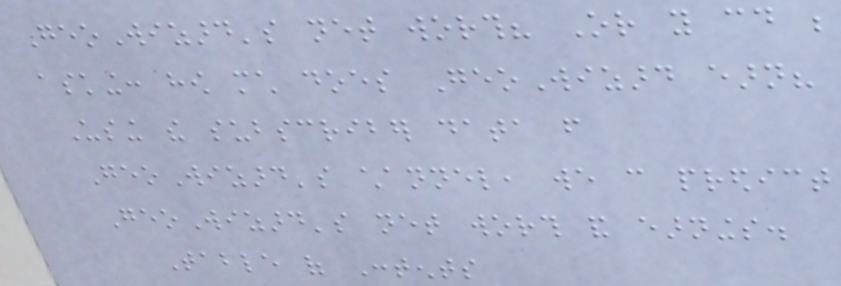GeoWizard's net worth? Or you could be
asking: how much does GeoWizard earn?
Using the subscriber data from
GeoWizard's channel, we can predict
GeoWizard's net worth and earnings.
Table of Contents
